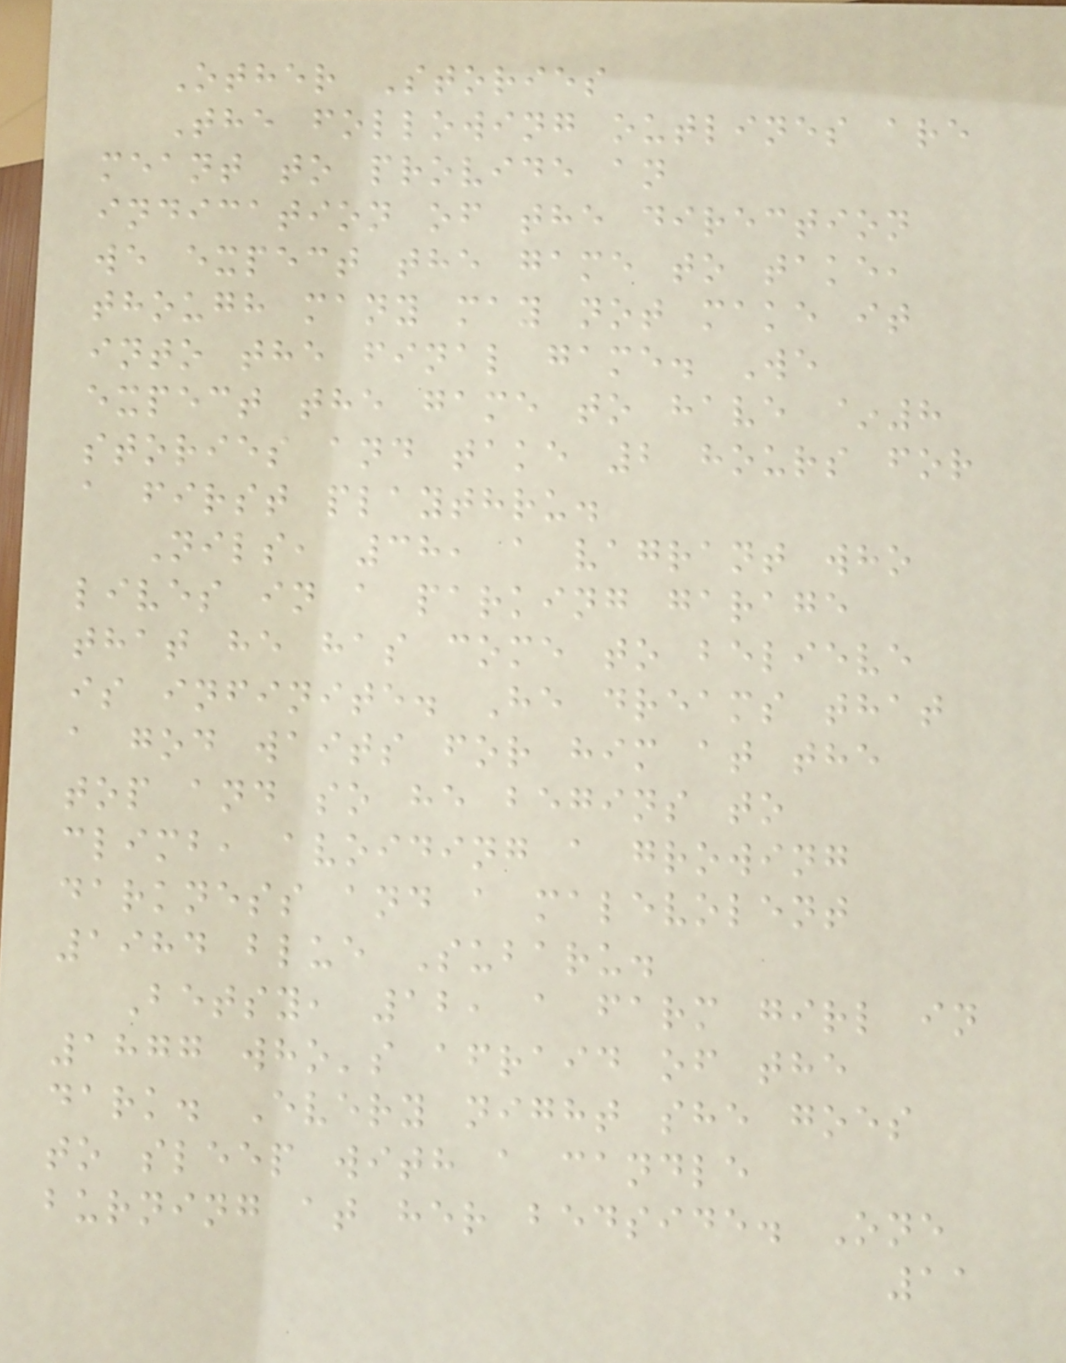Other Stories
The following outlines are
meant to provide an
indication of the direction
we expect the game to take,
though many may not make it
into the final game. We
expect the game to have ~8
stories and take 2 hours for
a first playthru.
Nils, 38, a vagrant who
lives in a parking garage
that he has come to believe
is infinite. He dreams that
a god waits for him at the
top and so he begins to
climb, avoiding a growing
darkness and a malevolent
1984 blue Subaru.
Betsy, 12, a farm girl in
1877 who's afraid of the
dark. Every night she goes
to sleep with a candle
burning at her bedside. One
11
